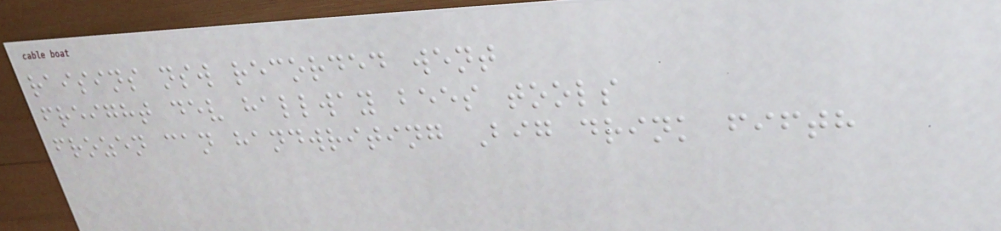raisins nsw recorded went
freight dev hallway bees tools
frozen can handwriting Big drink fifth
